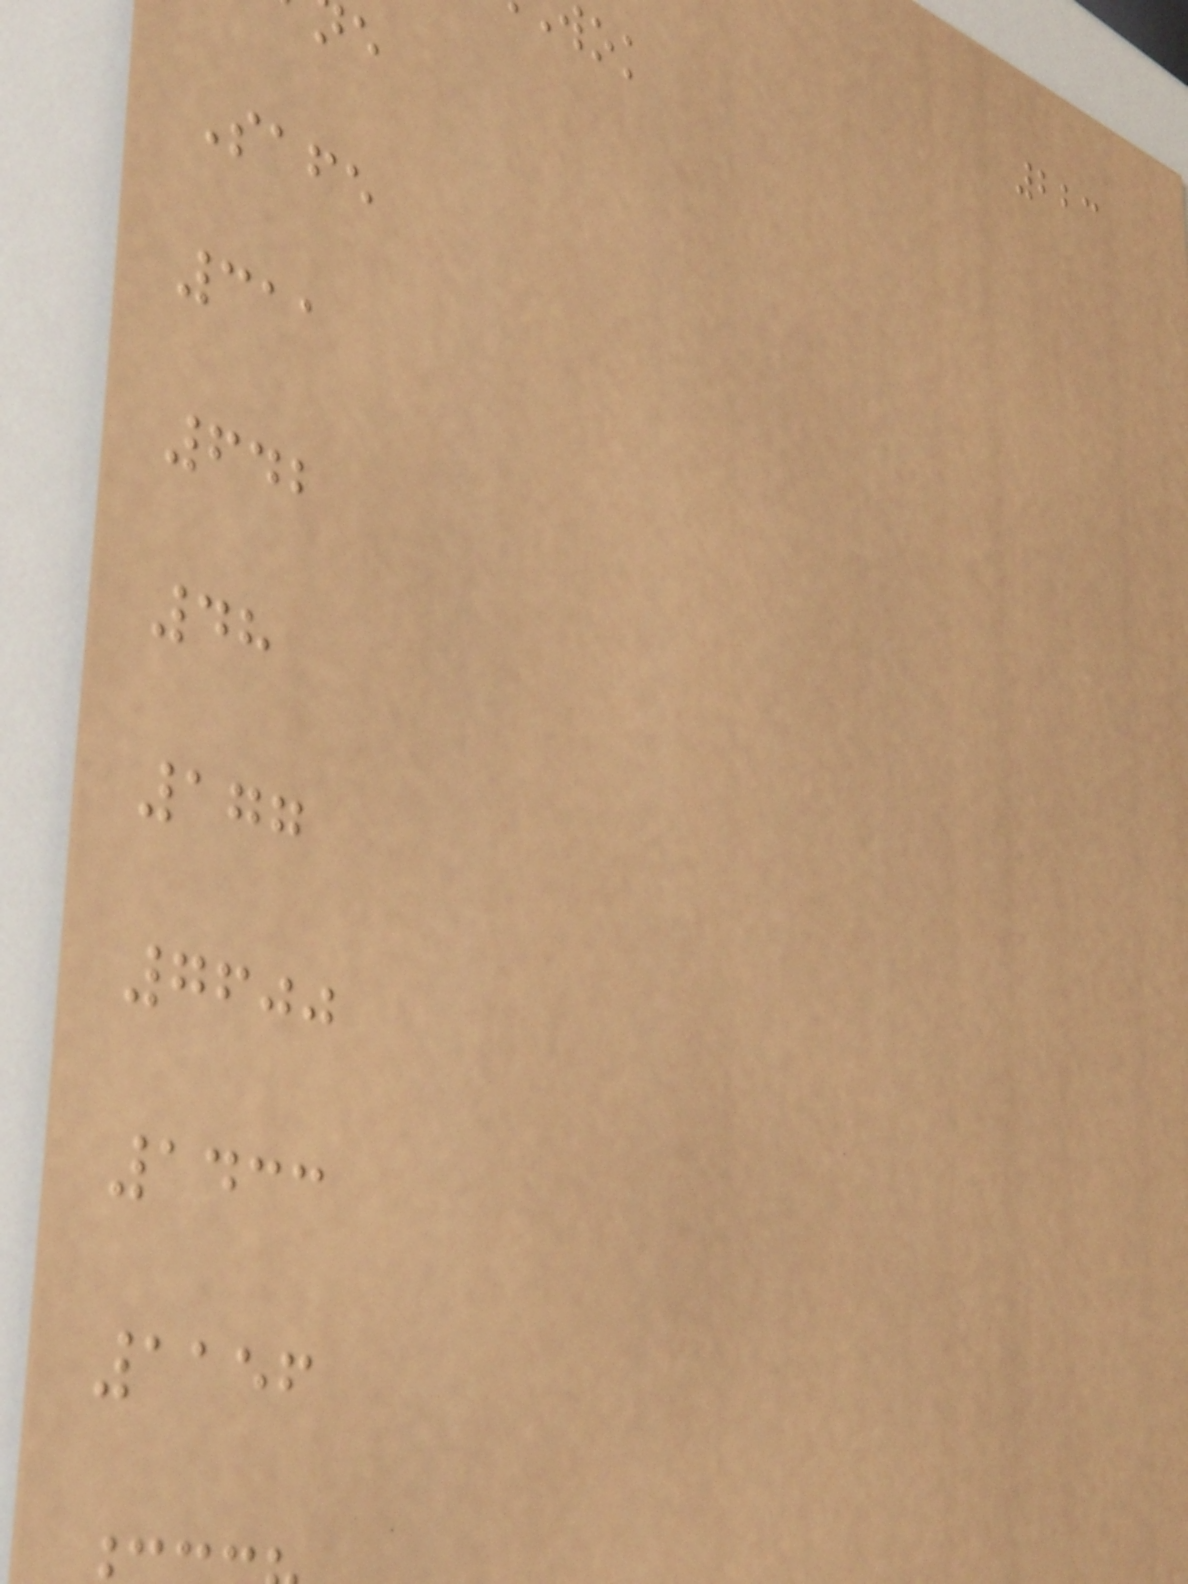223
Safe
311
642
48
177
7600
1433
1156
